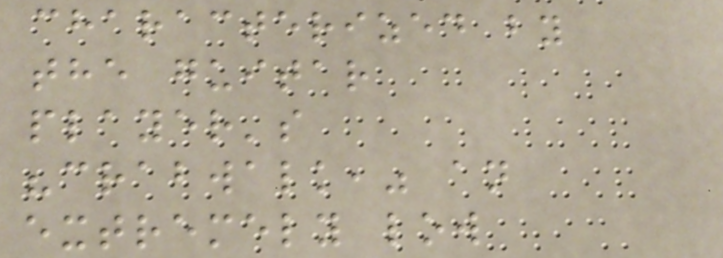characterized by
the guitar
player's
"crabwalk," an
extremely low
